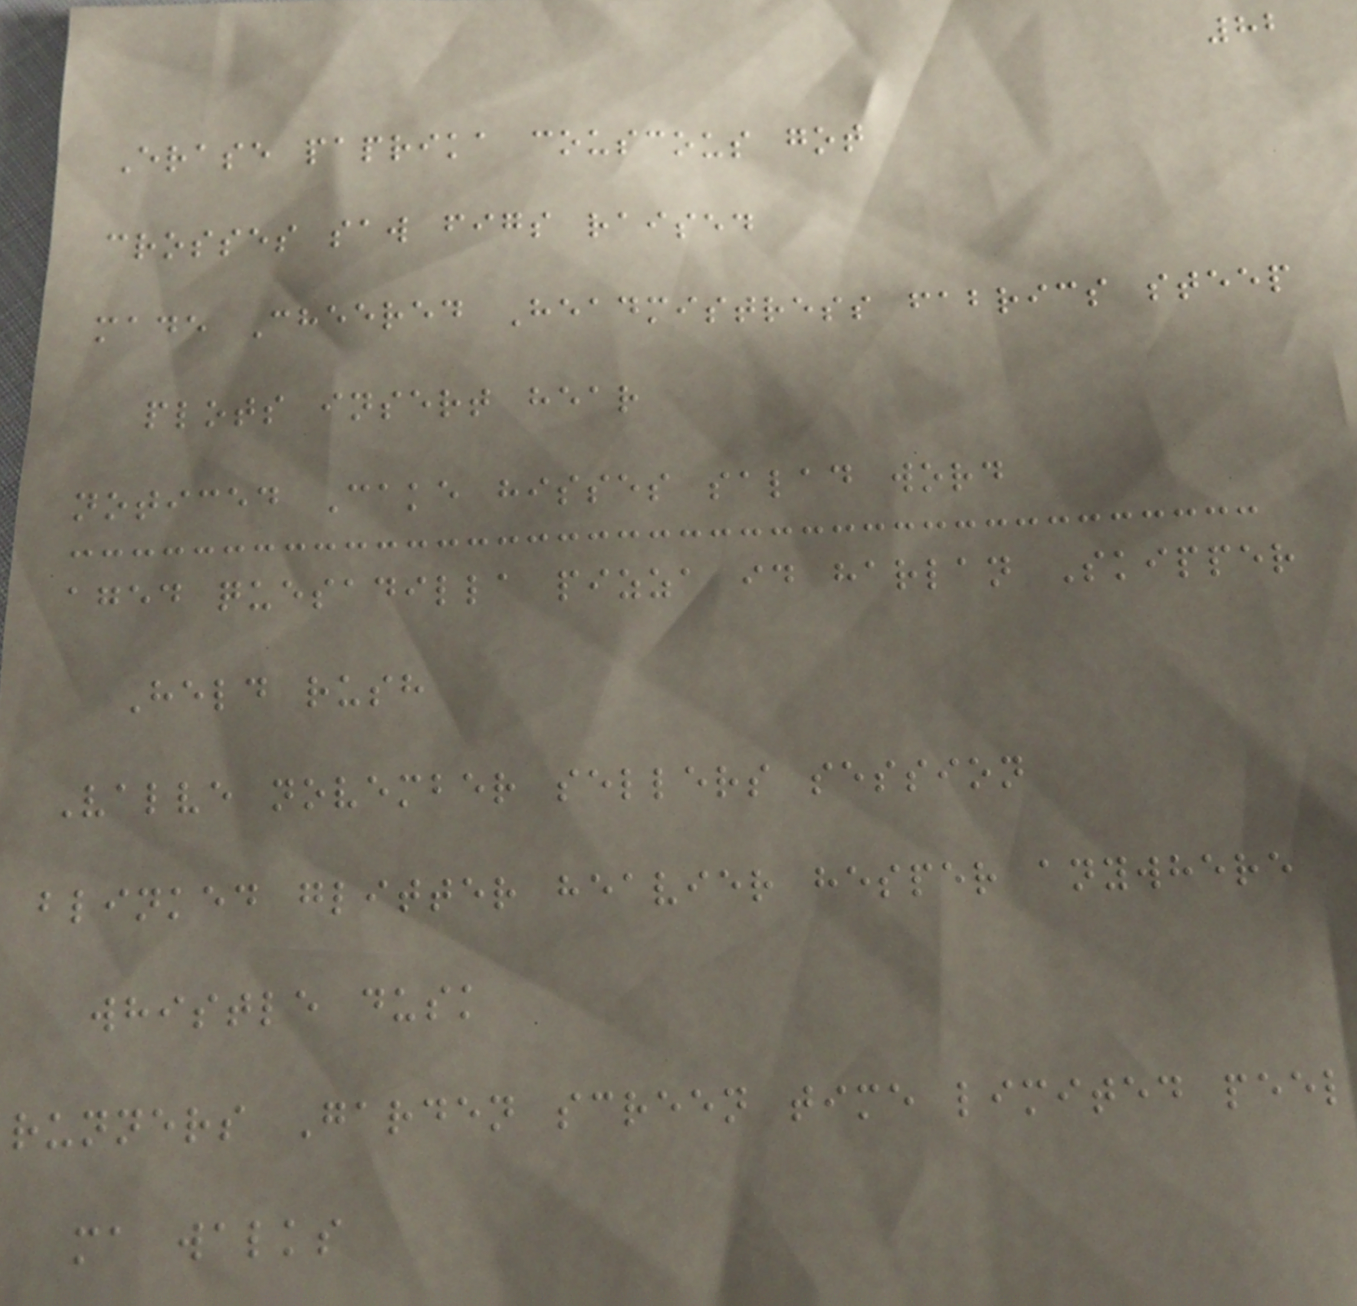82
Erase paprika couscous got
crosses saw figs raised
made Cheered Headmistress fabrics steep
plots insert hear
noticed Cake hisses salad word
aged quesadilla pizza id harlan Skipper
Held rush
Valve november sellers session
blinked glitter heavier hesper anywhere
whistle dusk
runners Garden screen time limited peel
ma walks
